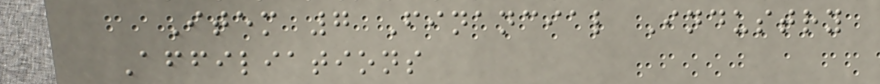Item 7 Financial Industry
Affiliations
